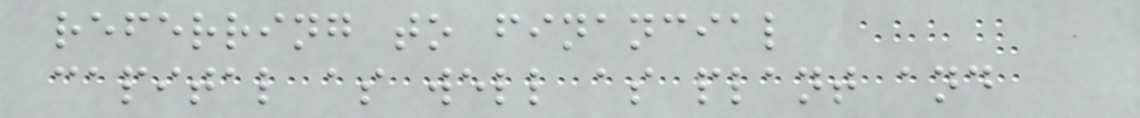referring to financial
capital as well as plant and
